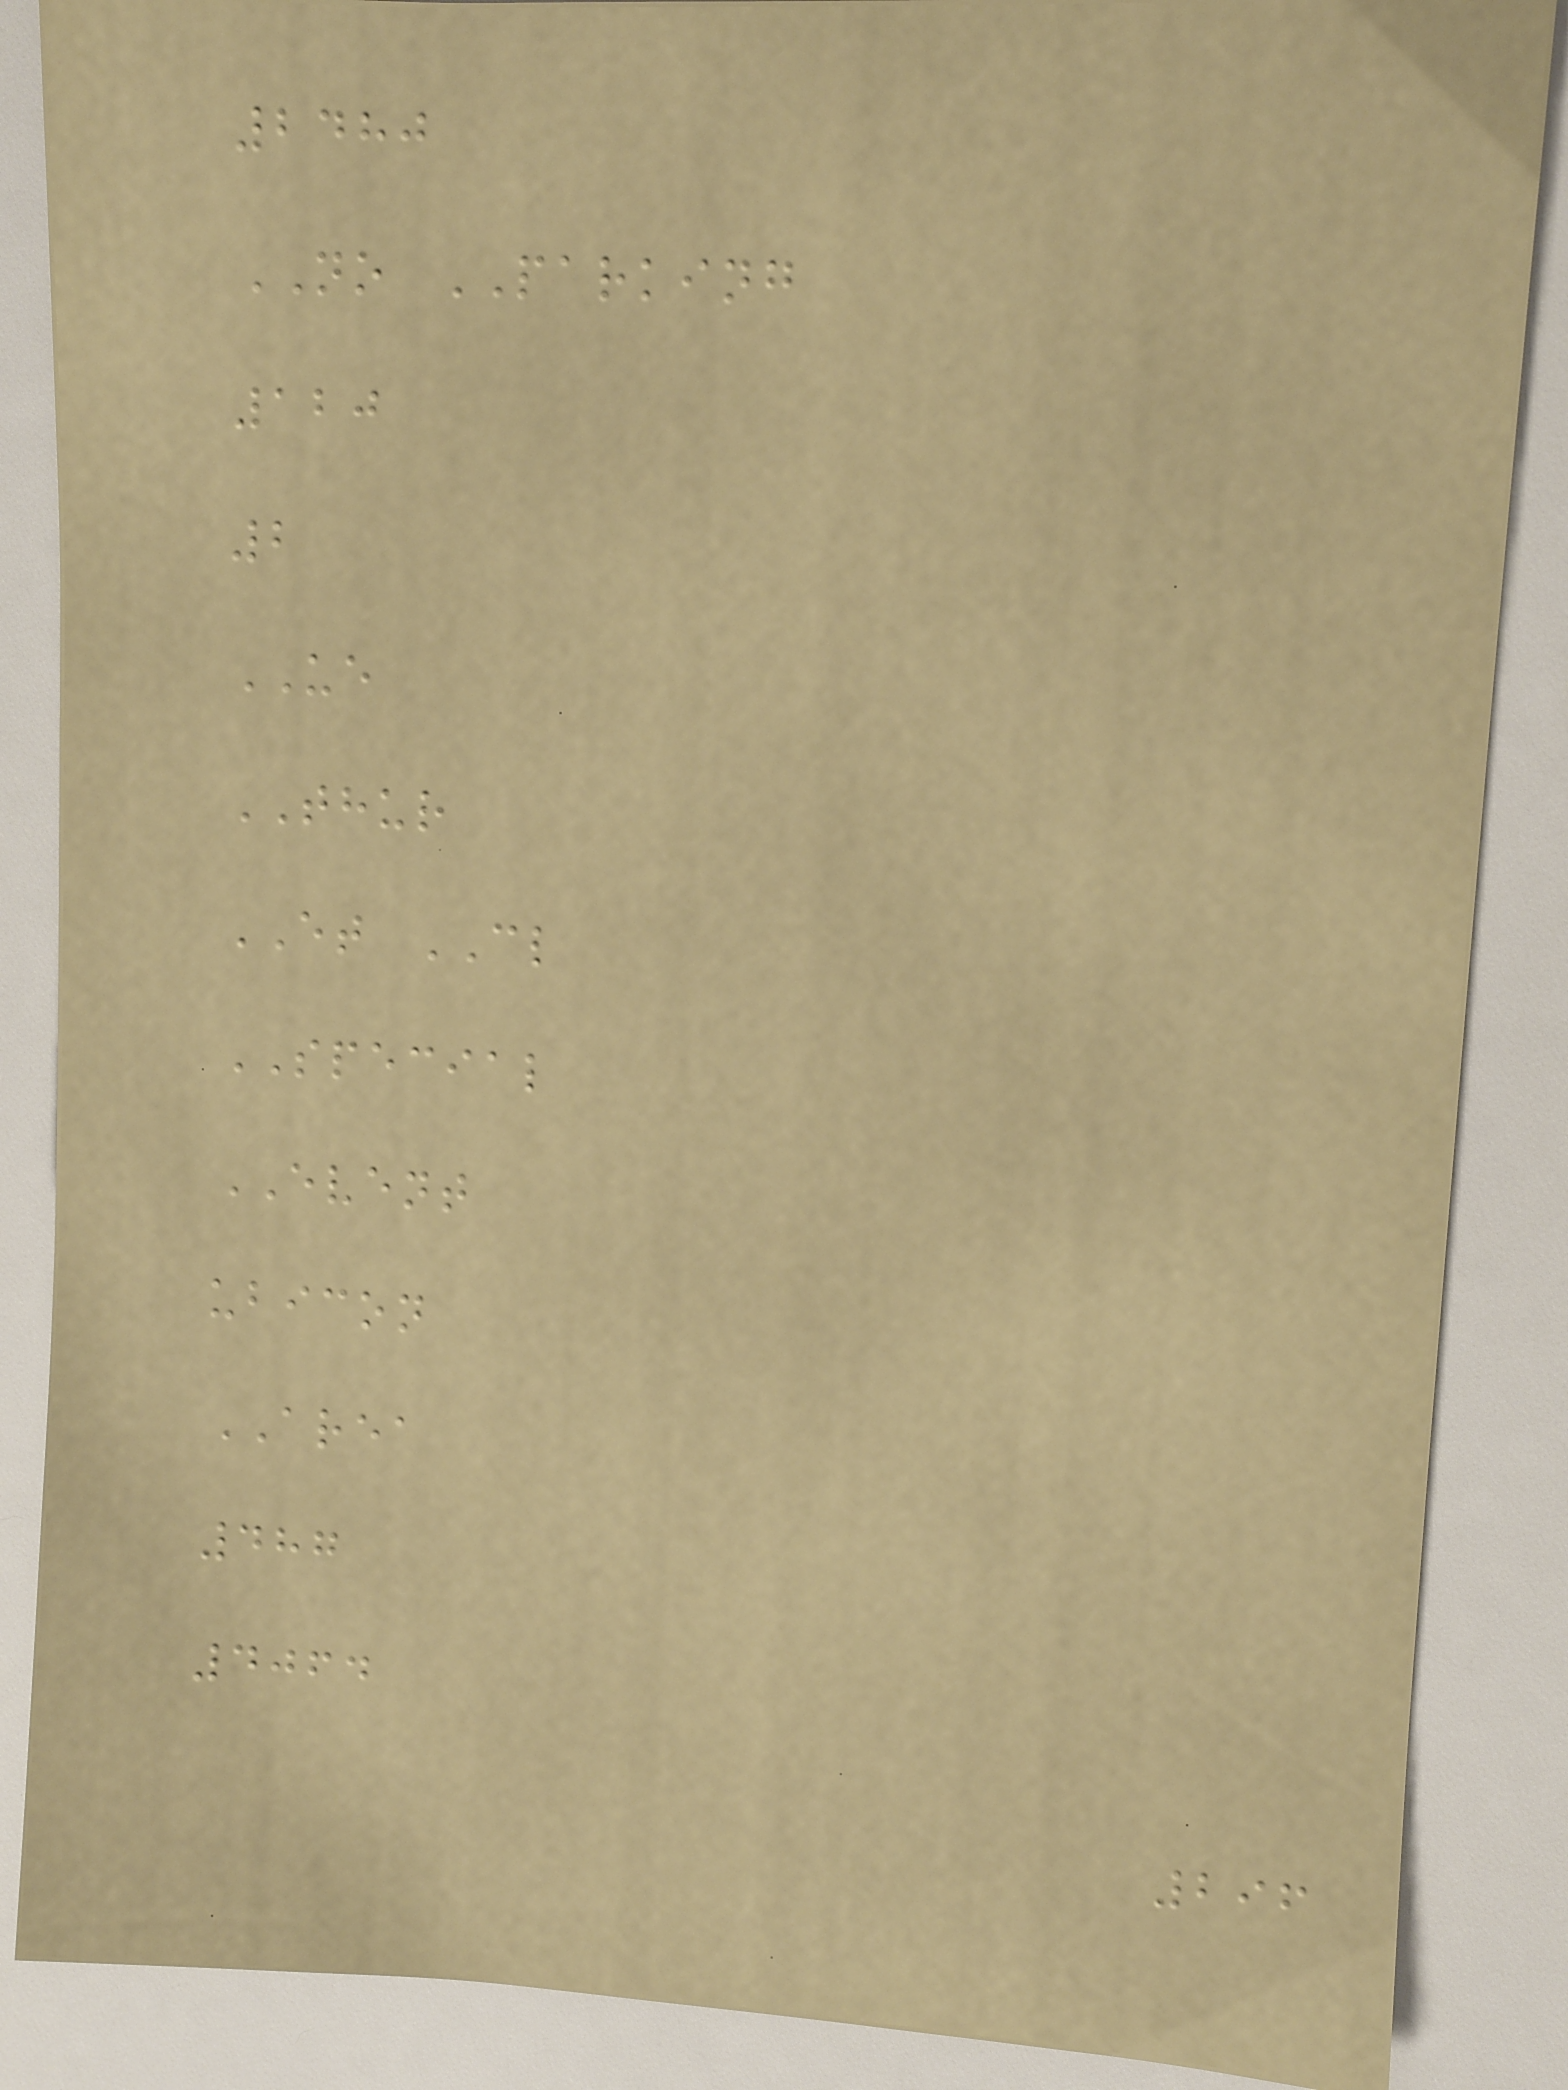2480
NO PARKING
120
2
UE
THUR
ET CL
SPECIAL
EVENT
ubicon
AREA
487
4064
296
